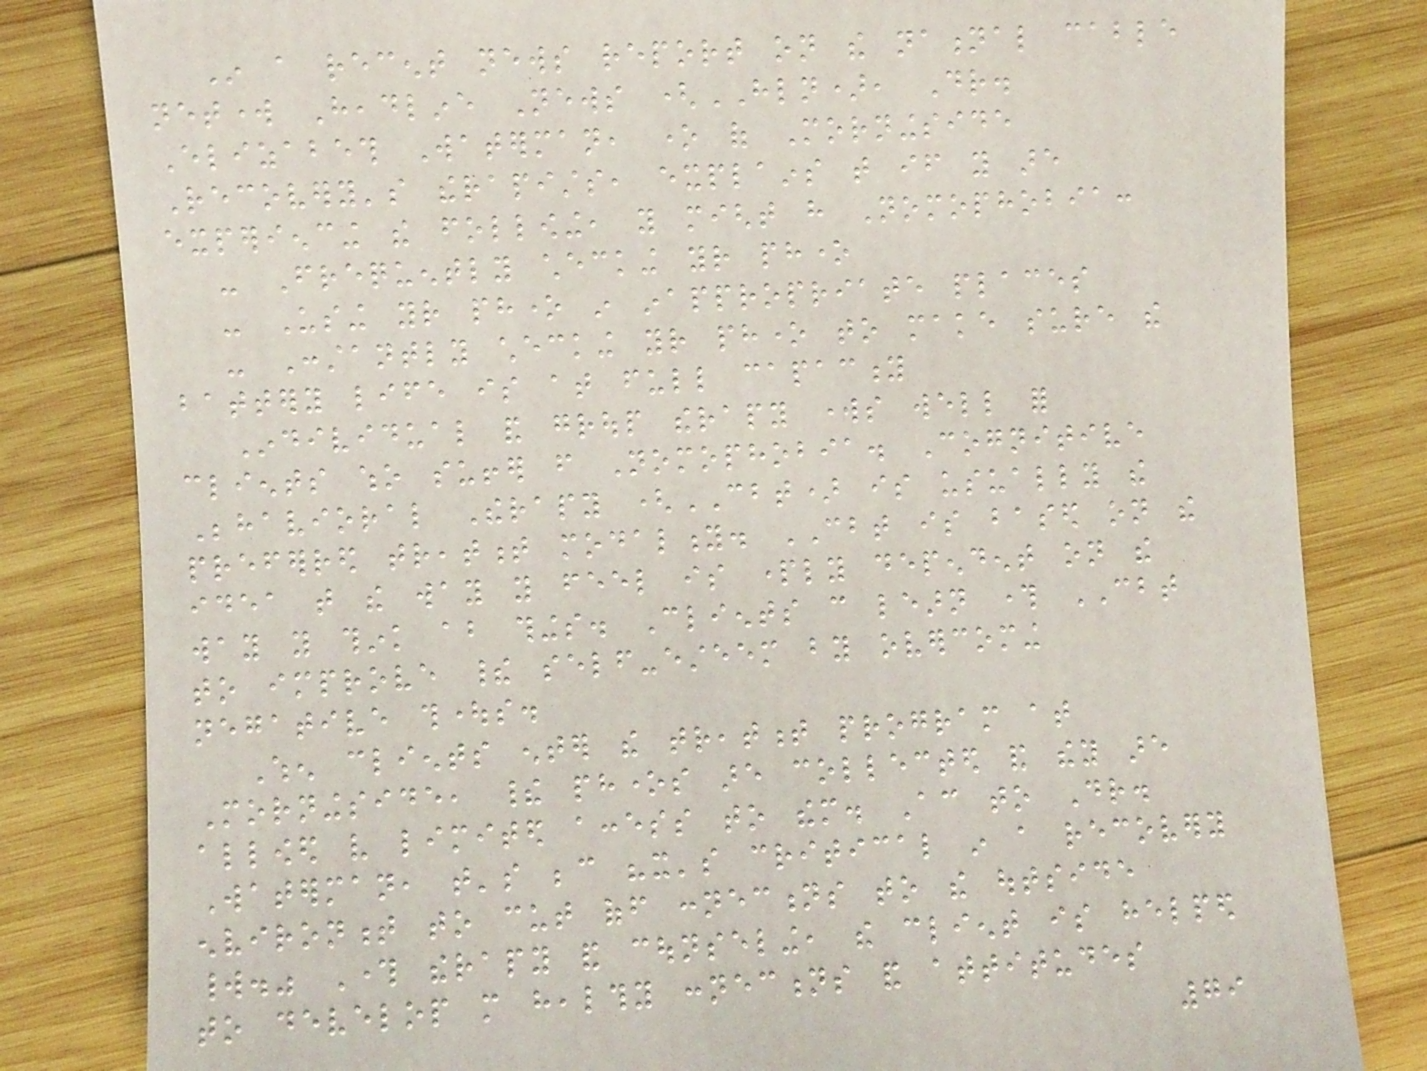In a recent news report on the national cable
network Headline News (HLN), Dr.
Elizabeth Waterman, one of Morningside
Recovery's therapists, explains that if you are
experiencing the following, you might have Nomophobia:
- Frequently checking your phone
- Using your phone in inappropriate places
- Constantly checking your phone to make sure the
battery life is at full capacity
Individual and group therapy works well for
clients who suffer from Nomophobia. Cognitive
Behavioral Therapy (CBT) is usually the
preferred treatment modality. CBT is based on the
idea that the way you feel is partly dependent on the
way you think about things. Clients can learn through CBT
to improve their self-esteem by overcoming
negative thoughts.
When clients enter the treatment program at
Morningside, their phones are collected and they are
allowed very limited access to them. According to Dr.
Waterman, that's because "it's critical in a recovery
environment to cut off connections to the outside
world." Through therapy and counseling, the client is helped
to develop more healthy connections and attitudes
79
